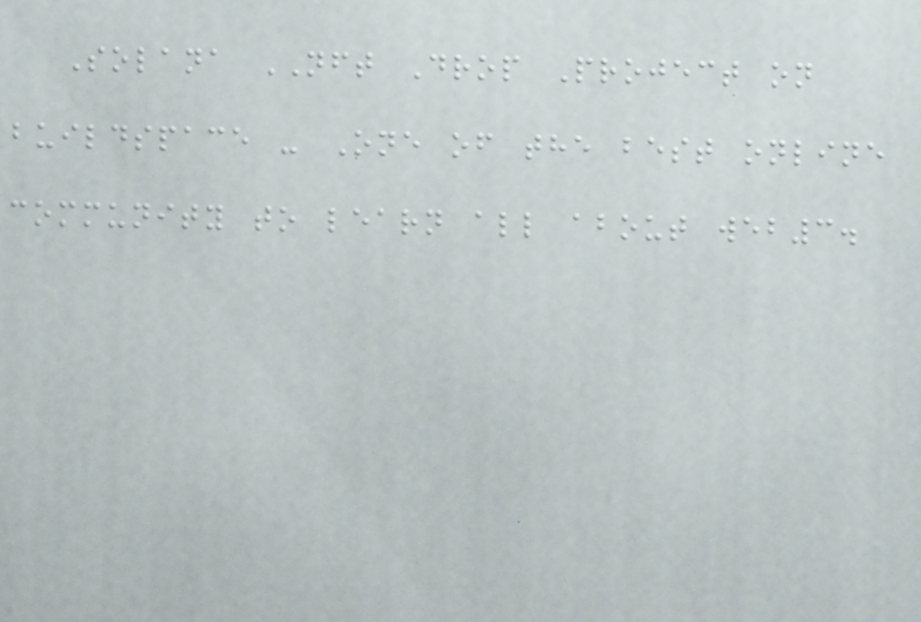Solana NFT Drop Project on
buildspace - One of the best online
community to learn all about web3.
